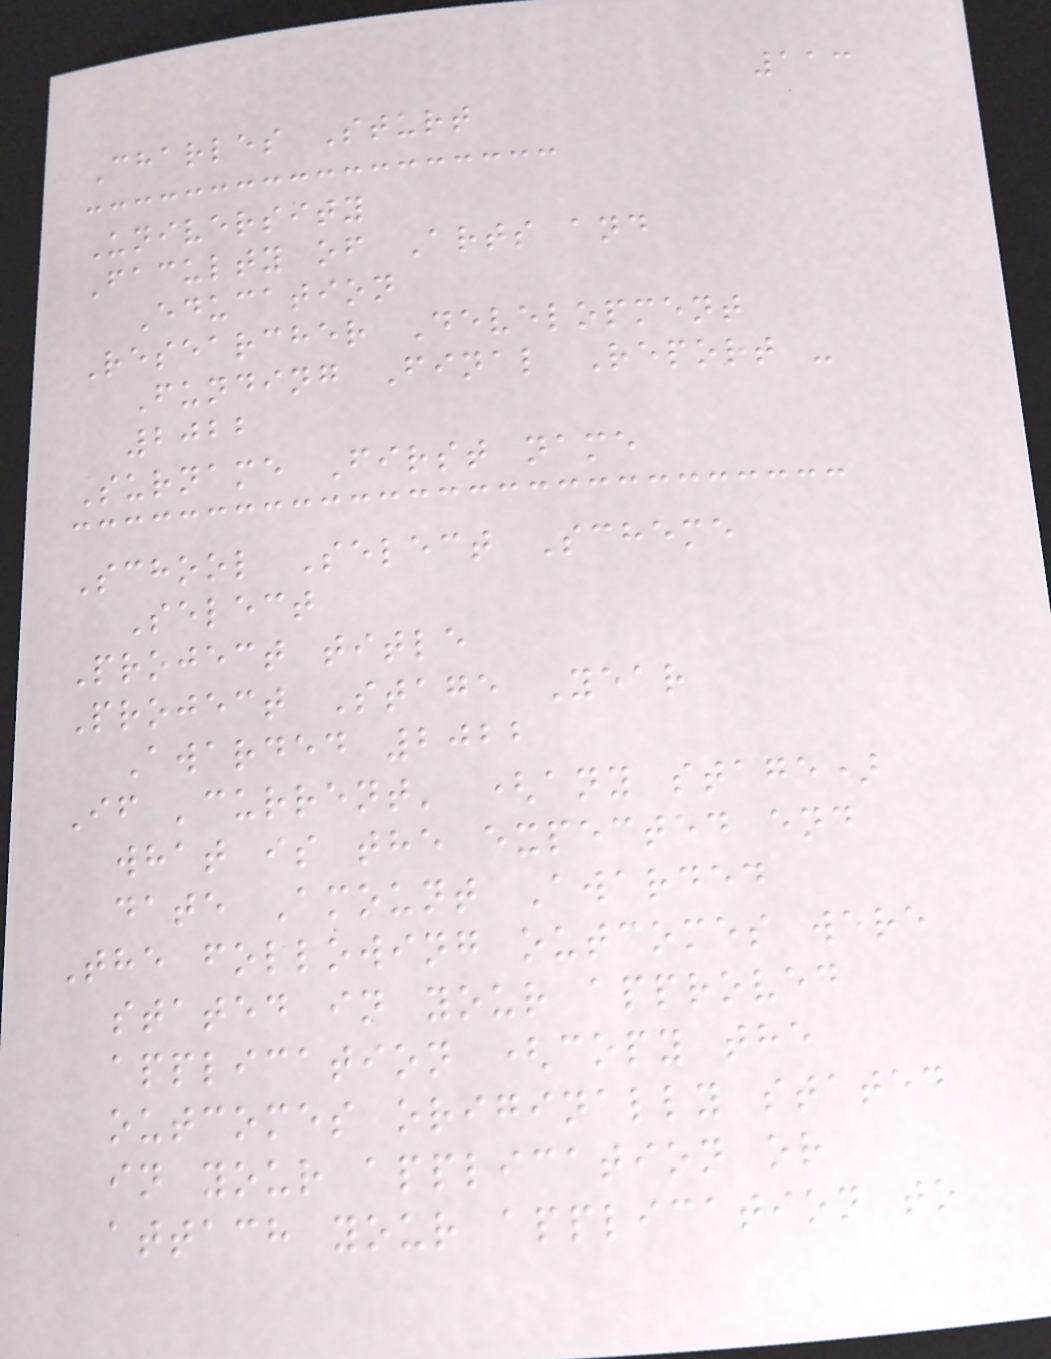113
Charles Sturt
University
Faculty of Arts and
Education
Researcher Development
Funding Final Report -
2022
Surname First name
School Select Scheme
Select
Project title
Project Stage Year
Awarded 2022
If 'current' (any stage)
what is the expected end
date Amount Awarded
The following outcomes were
stated in your approved
application (copy the
outcomes originally stated
in your application or
attach your application to
